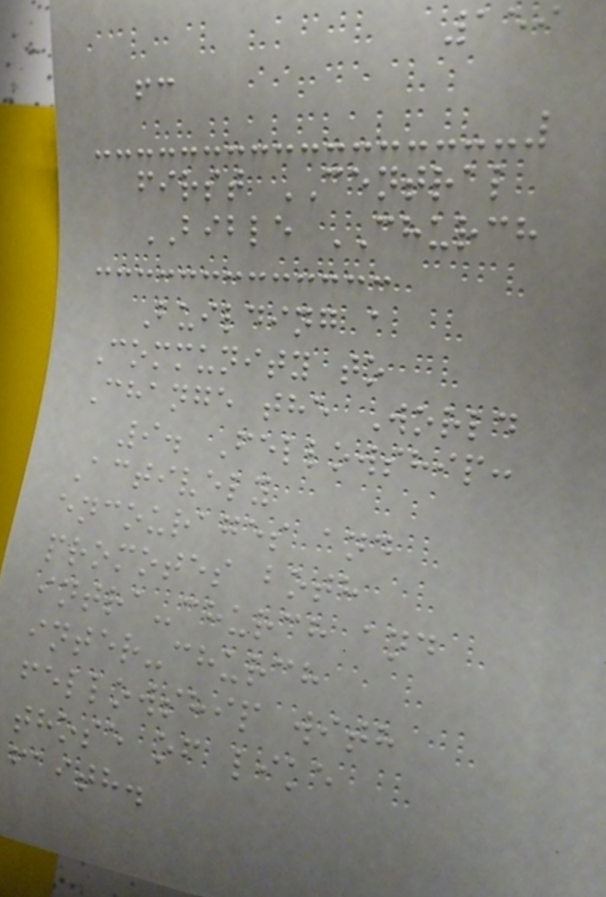159
fc
first CENTRAL
BIBLE CHURCH
Building a
Community to
Change the World
9. Fellowship:
Actively
encourages and
promotes both
intra-church and
inter-church
fellowship with
those of like
faith.
